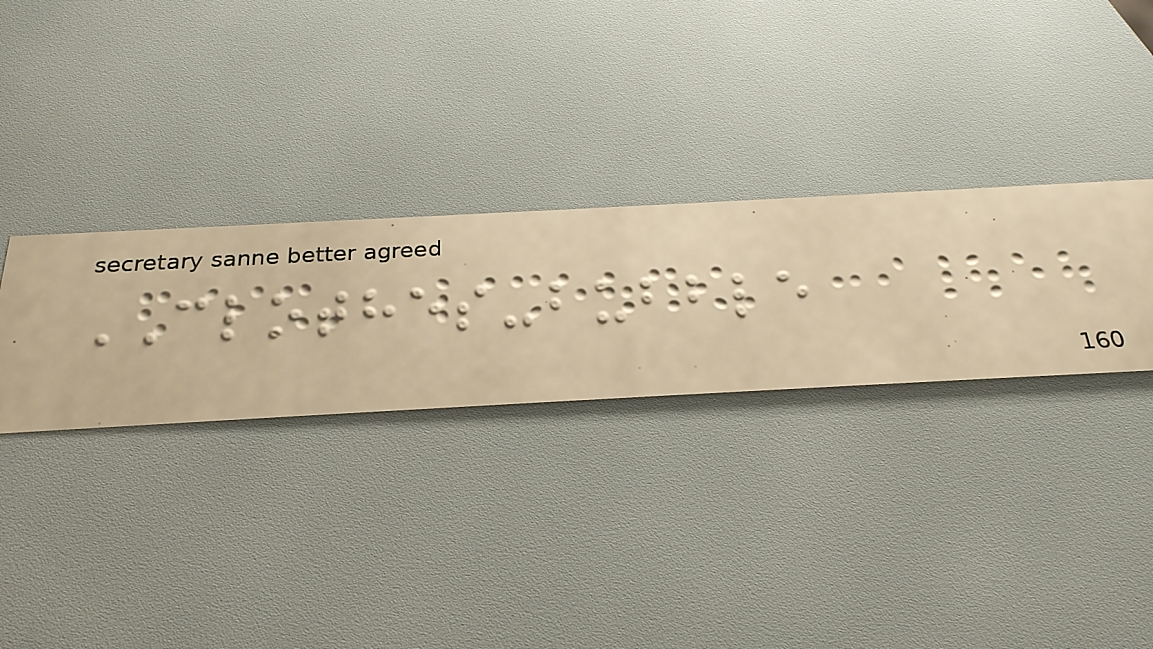CLOTHES-bubble
